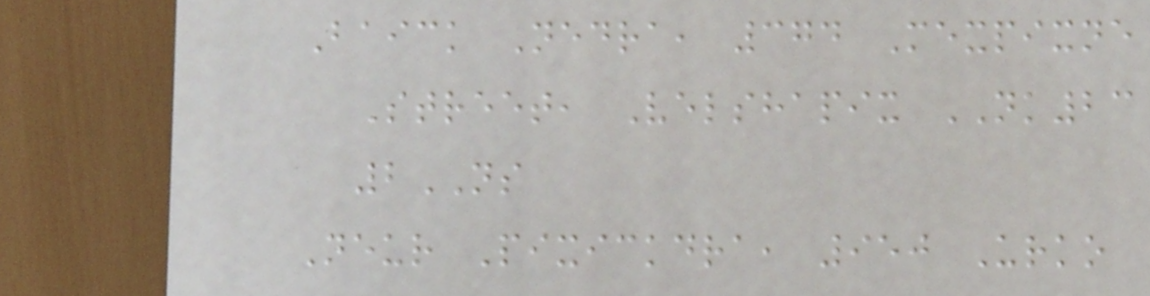Baick Nedra, 374 Mexpixne
Street, Velshapix NK23
2NS
Neur Pixickdra, 950 Urko
